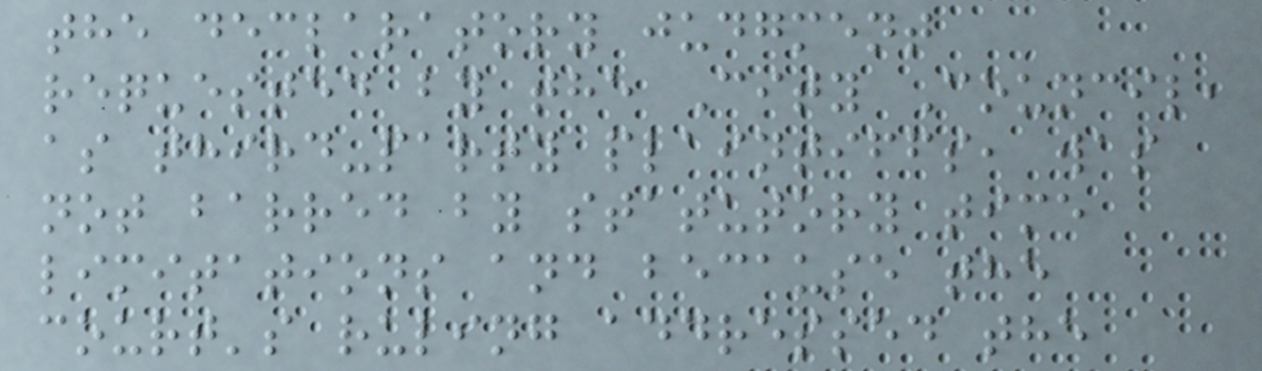the declaratory judgment
requested by the City Council,
as third-party plaintiffs, was
not barred by statutory time
limitations and because the
court's ruling addressed the
